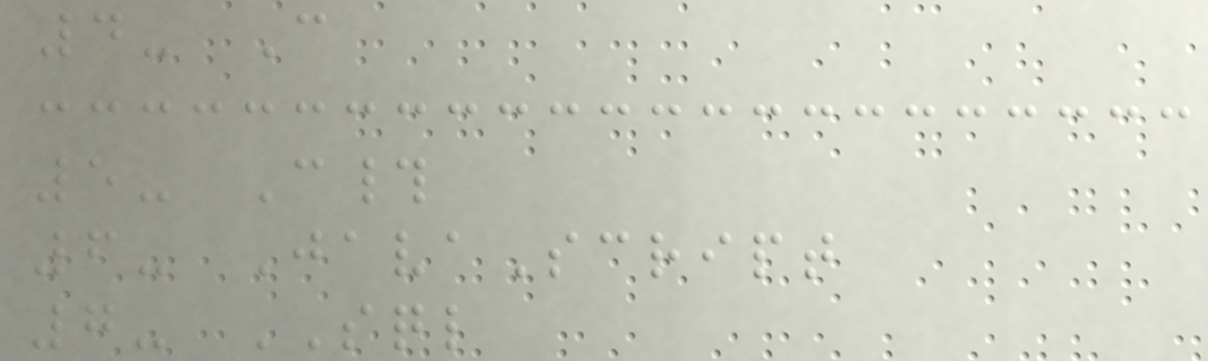4- C
5- C#
6- JavaScript
7- SQL
